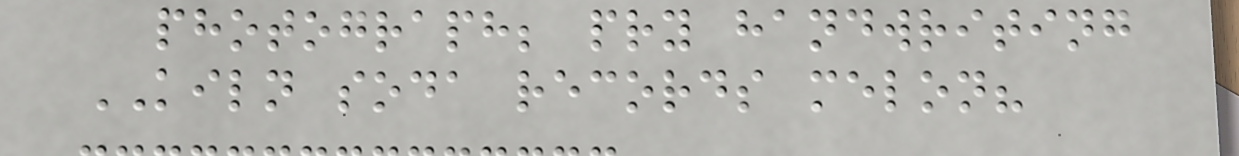photograph; pry handwriting
KILN soda records melon?
